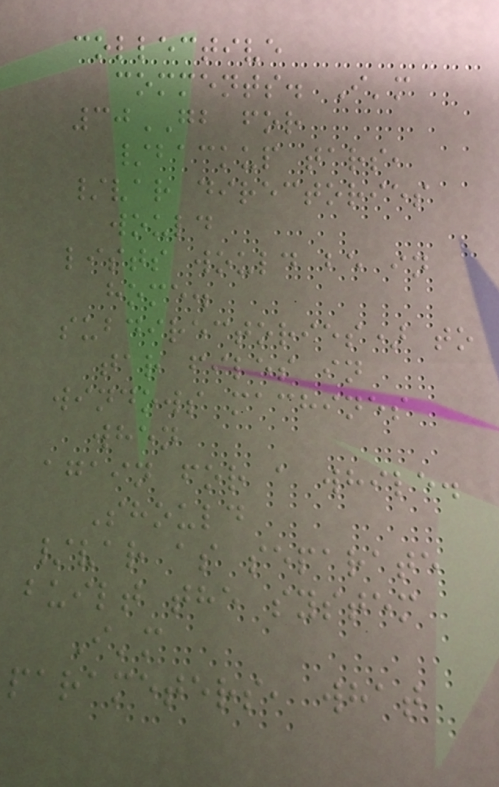collective
comments. I'm
30GB for
/backup tars,
/var directories
would
lists would be in
home.
subdirectories) to
tar files in
windows machines
when
again for a while.
Should
/var as separate
built the system
I'm
parameters, what
